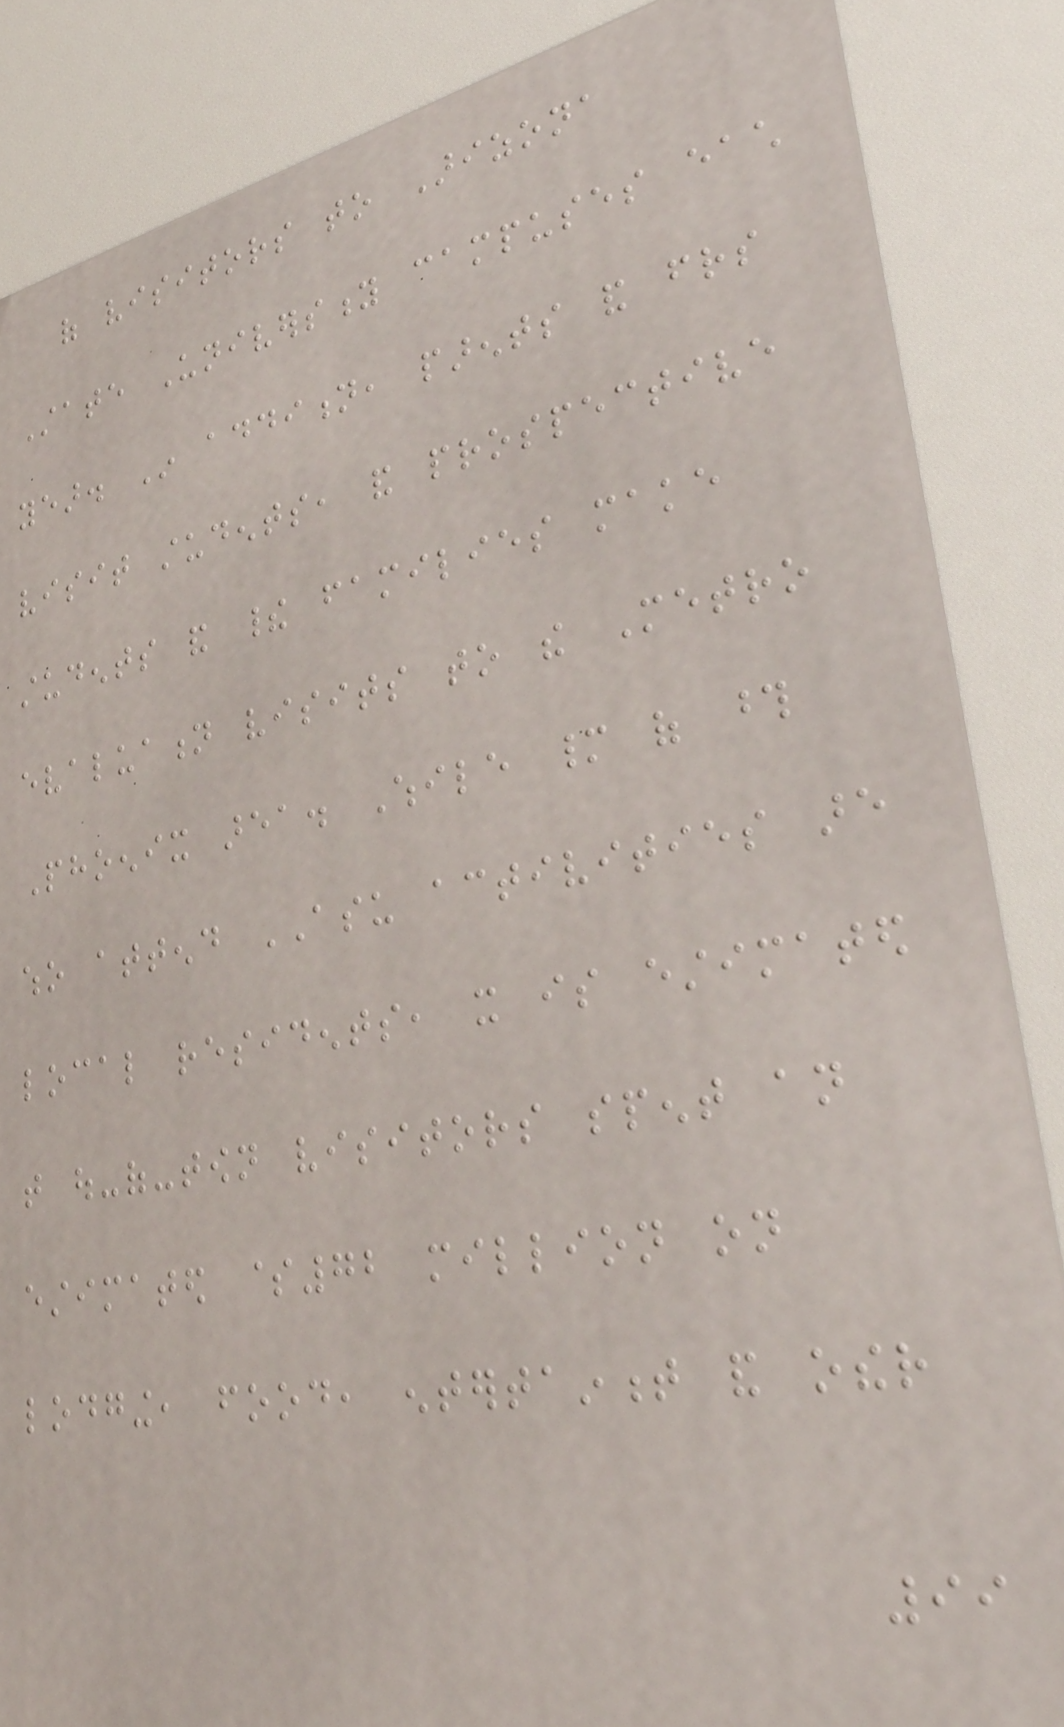of visitors to Arizona
State University campuses each
year. In addition, parents and friends
visit students, and prospective
students and their families make
evaluation visits to the Metro
Phoenix area. While many of those
who attend ASU activities are
local residents, it is estimated
that out-of-town visitors spent an
estimated $72 million on
lodging, food, entertainment and other
99
